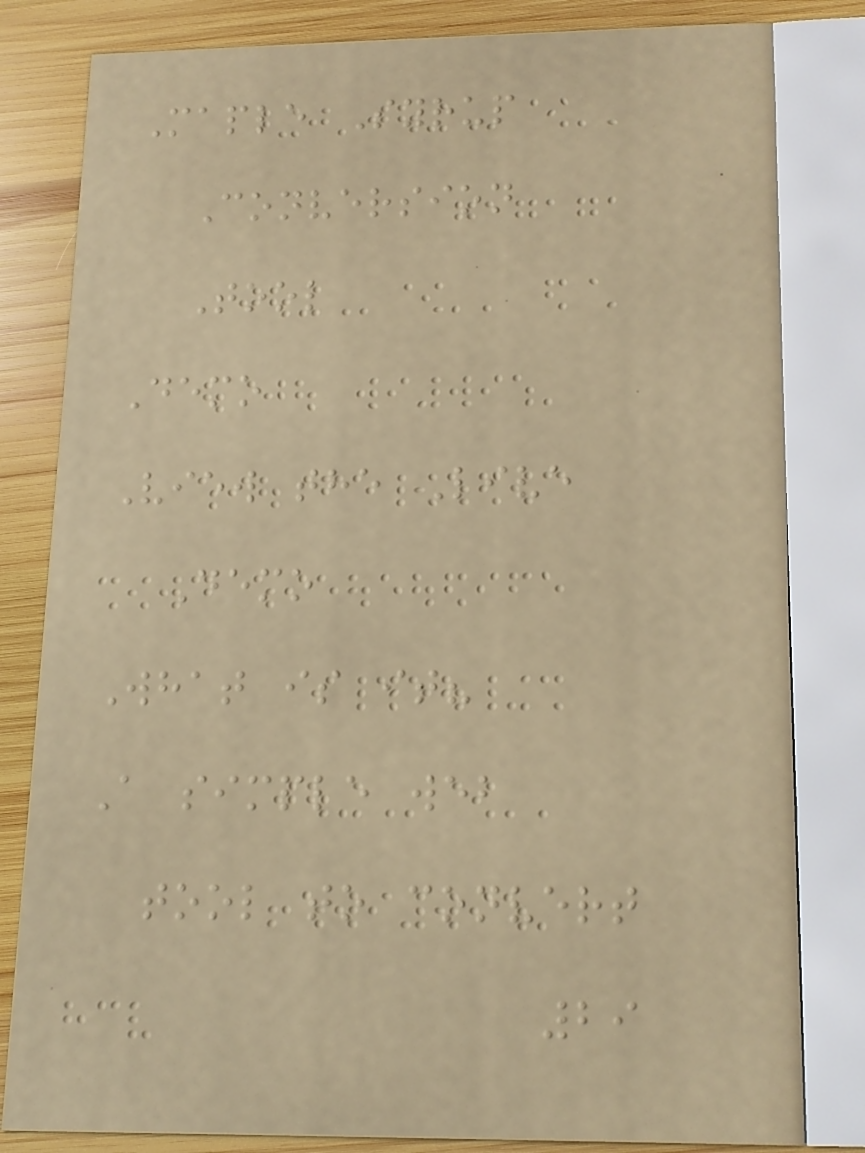Maple Syrup
Conversion
Tool
Demo
View the Live
Demo
What is it?
A simple web
tool to convert
29
